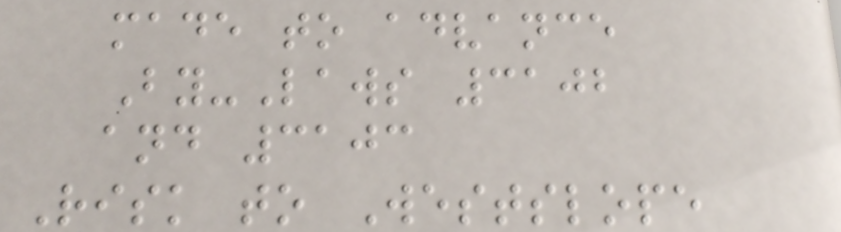made to advance
By-Laws 3102
and 3103
Risk to Westslope
